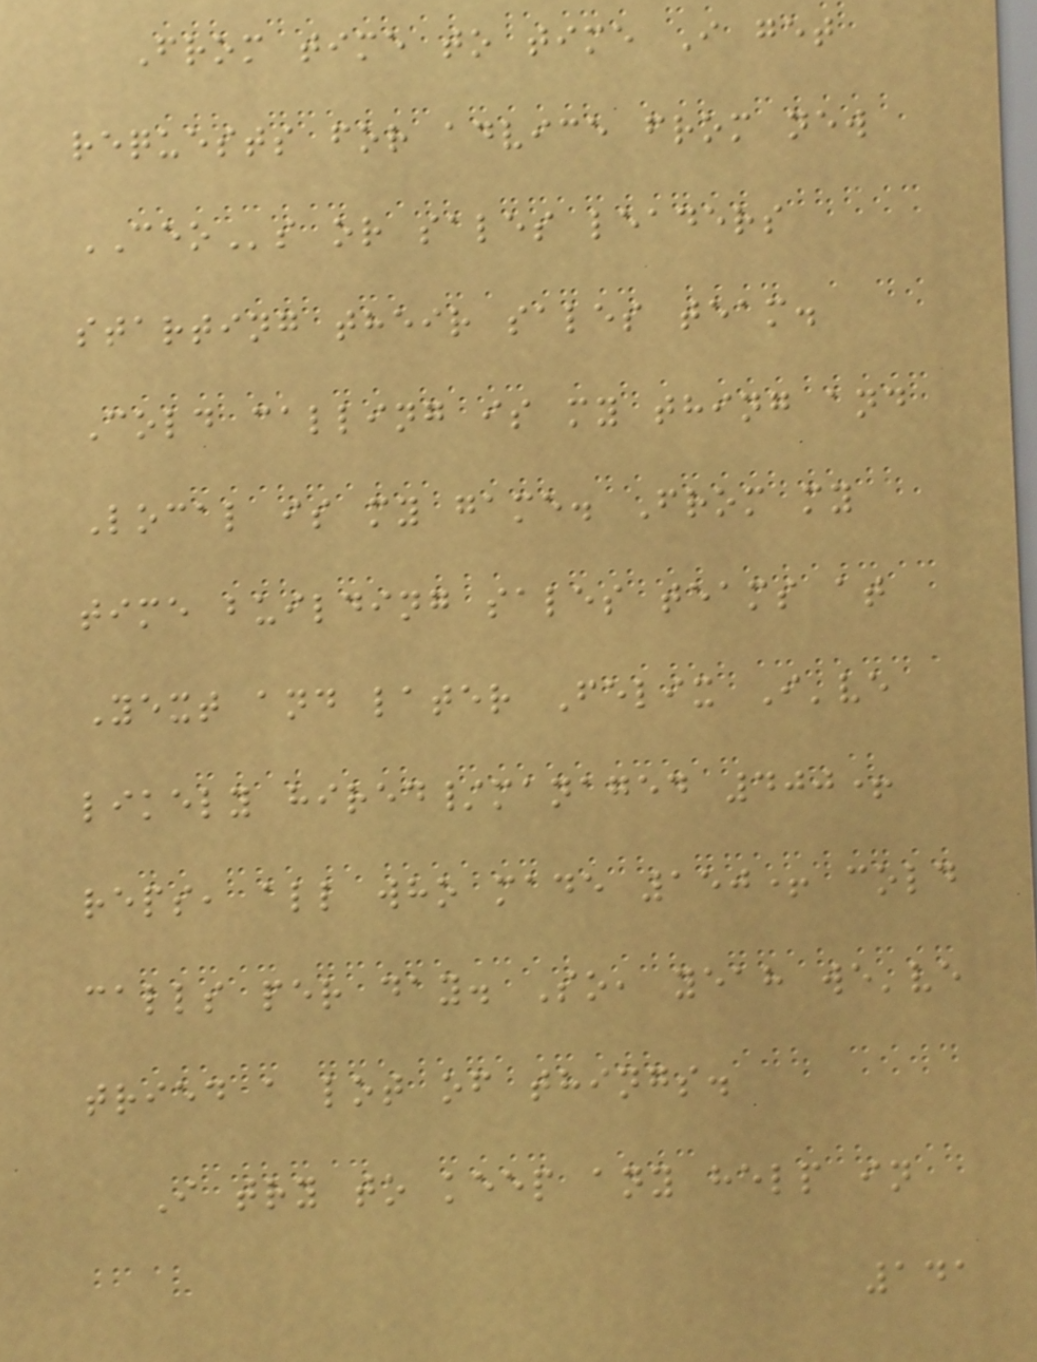From time to time I get
requests for advice from new
CEOs or sales leaders
starting their sales team.
Cold calling is my thing and
Local is my game. From my
time building sales teams at
Yext and later Felix I've
likely hired/managed 400+
reps, all who made 150+ cold
calls per day. So, yeah we've
tried a lot of things.
I try to keep any help in
141
